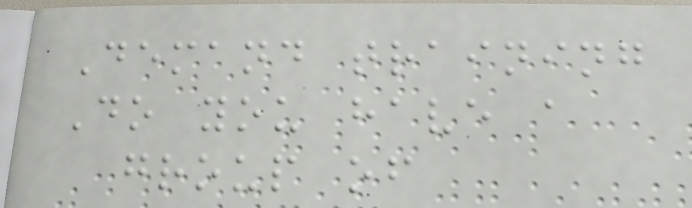Demand training
Do you have a
group of
